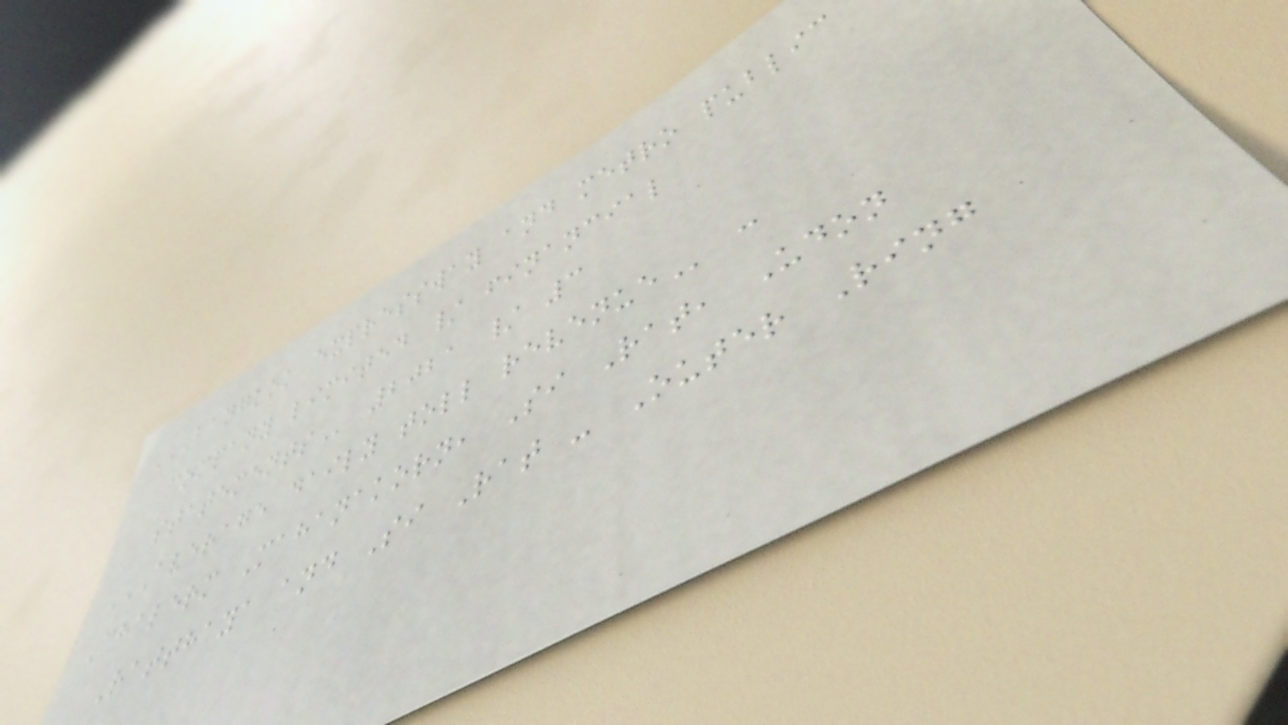BANGKOK EXPRESSWAY AND METRO PUBLIC
COMPANY LIMITED / FINANCIAL
STATEMENTS 2021 / 3
AVERAGE DAILY TOLL REVENUE :
Chalerm Mahanakorn, Si Rat, Udon
Ratthaya and Si Rat - Outer Ring
